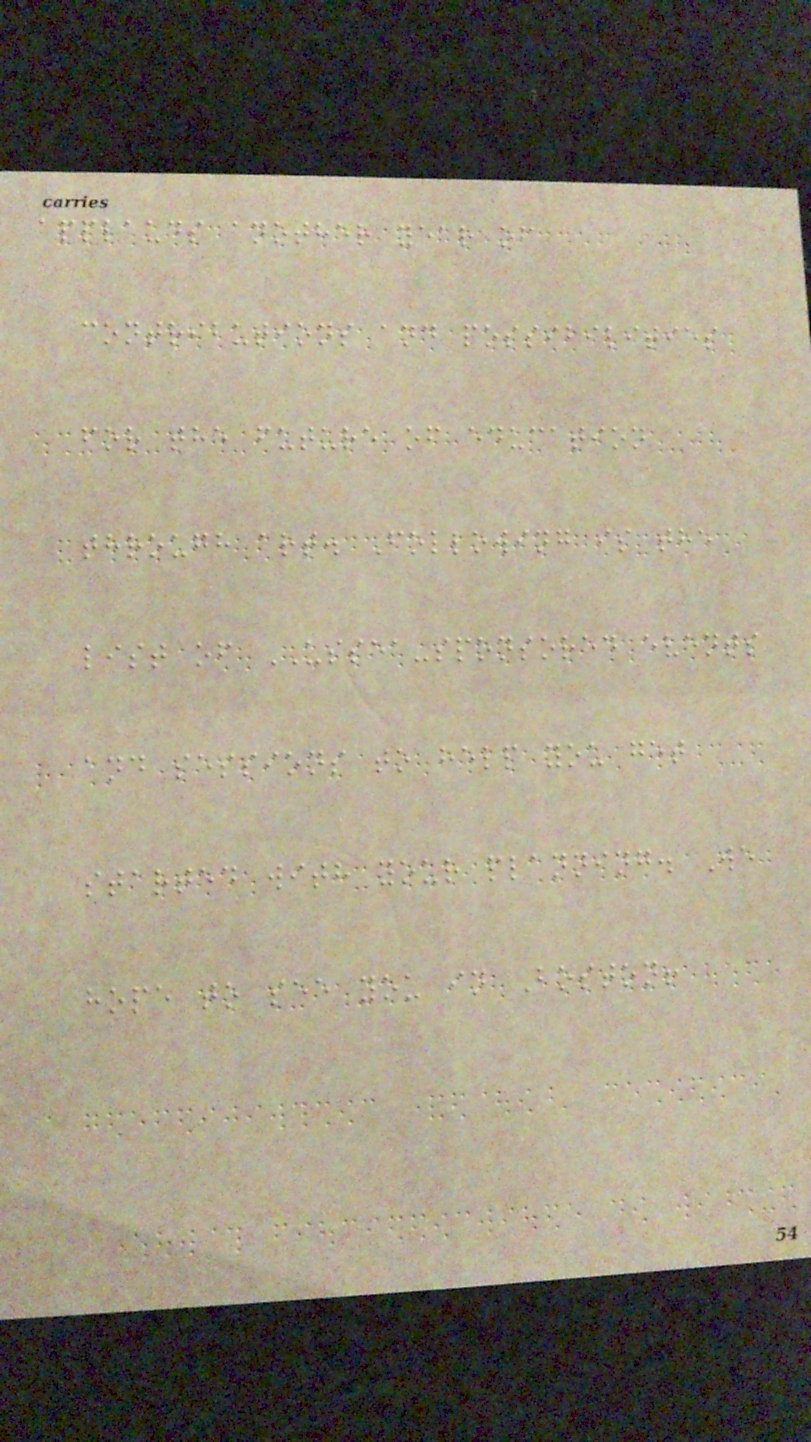applauds another year of
contributions and possibilities
for the future of education
through art. Following is the
list of USSEA-sponsored events
and sessions to help you get
started with your planning. We
hope to see you in Boston!
